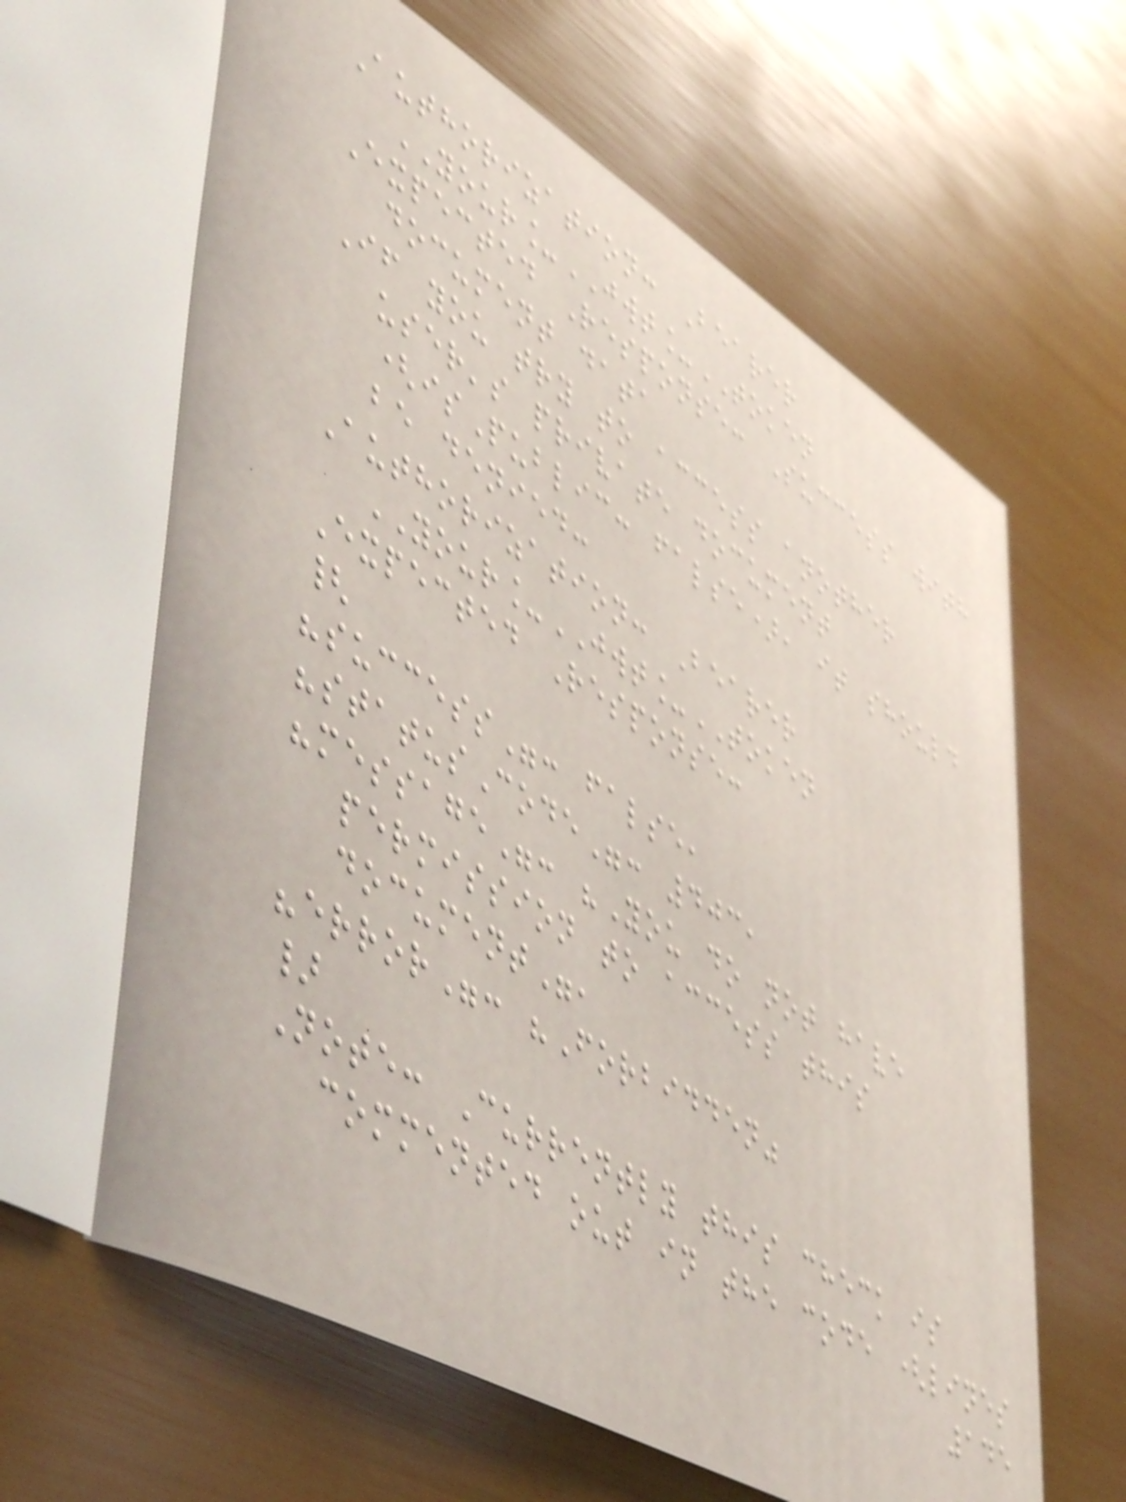Authorization: Bearer
YOUR_JWT_TOKEN
Expected Response: Success with
document data
If you try to access another
user's private document
(isPublic: false), it should
be denied:
Authorization: Bearer
YOUR_JWT_TOKEN
Expected Response:
{
"success": false,
"statusCode": 403,
"message": "You do not have
permission to access this
document",
"error": "Forbidden"
}
Note: Currently this check is
commented out in the code (lines
145
